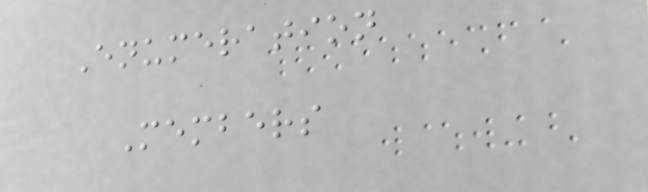Enumeration
Members
